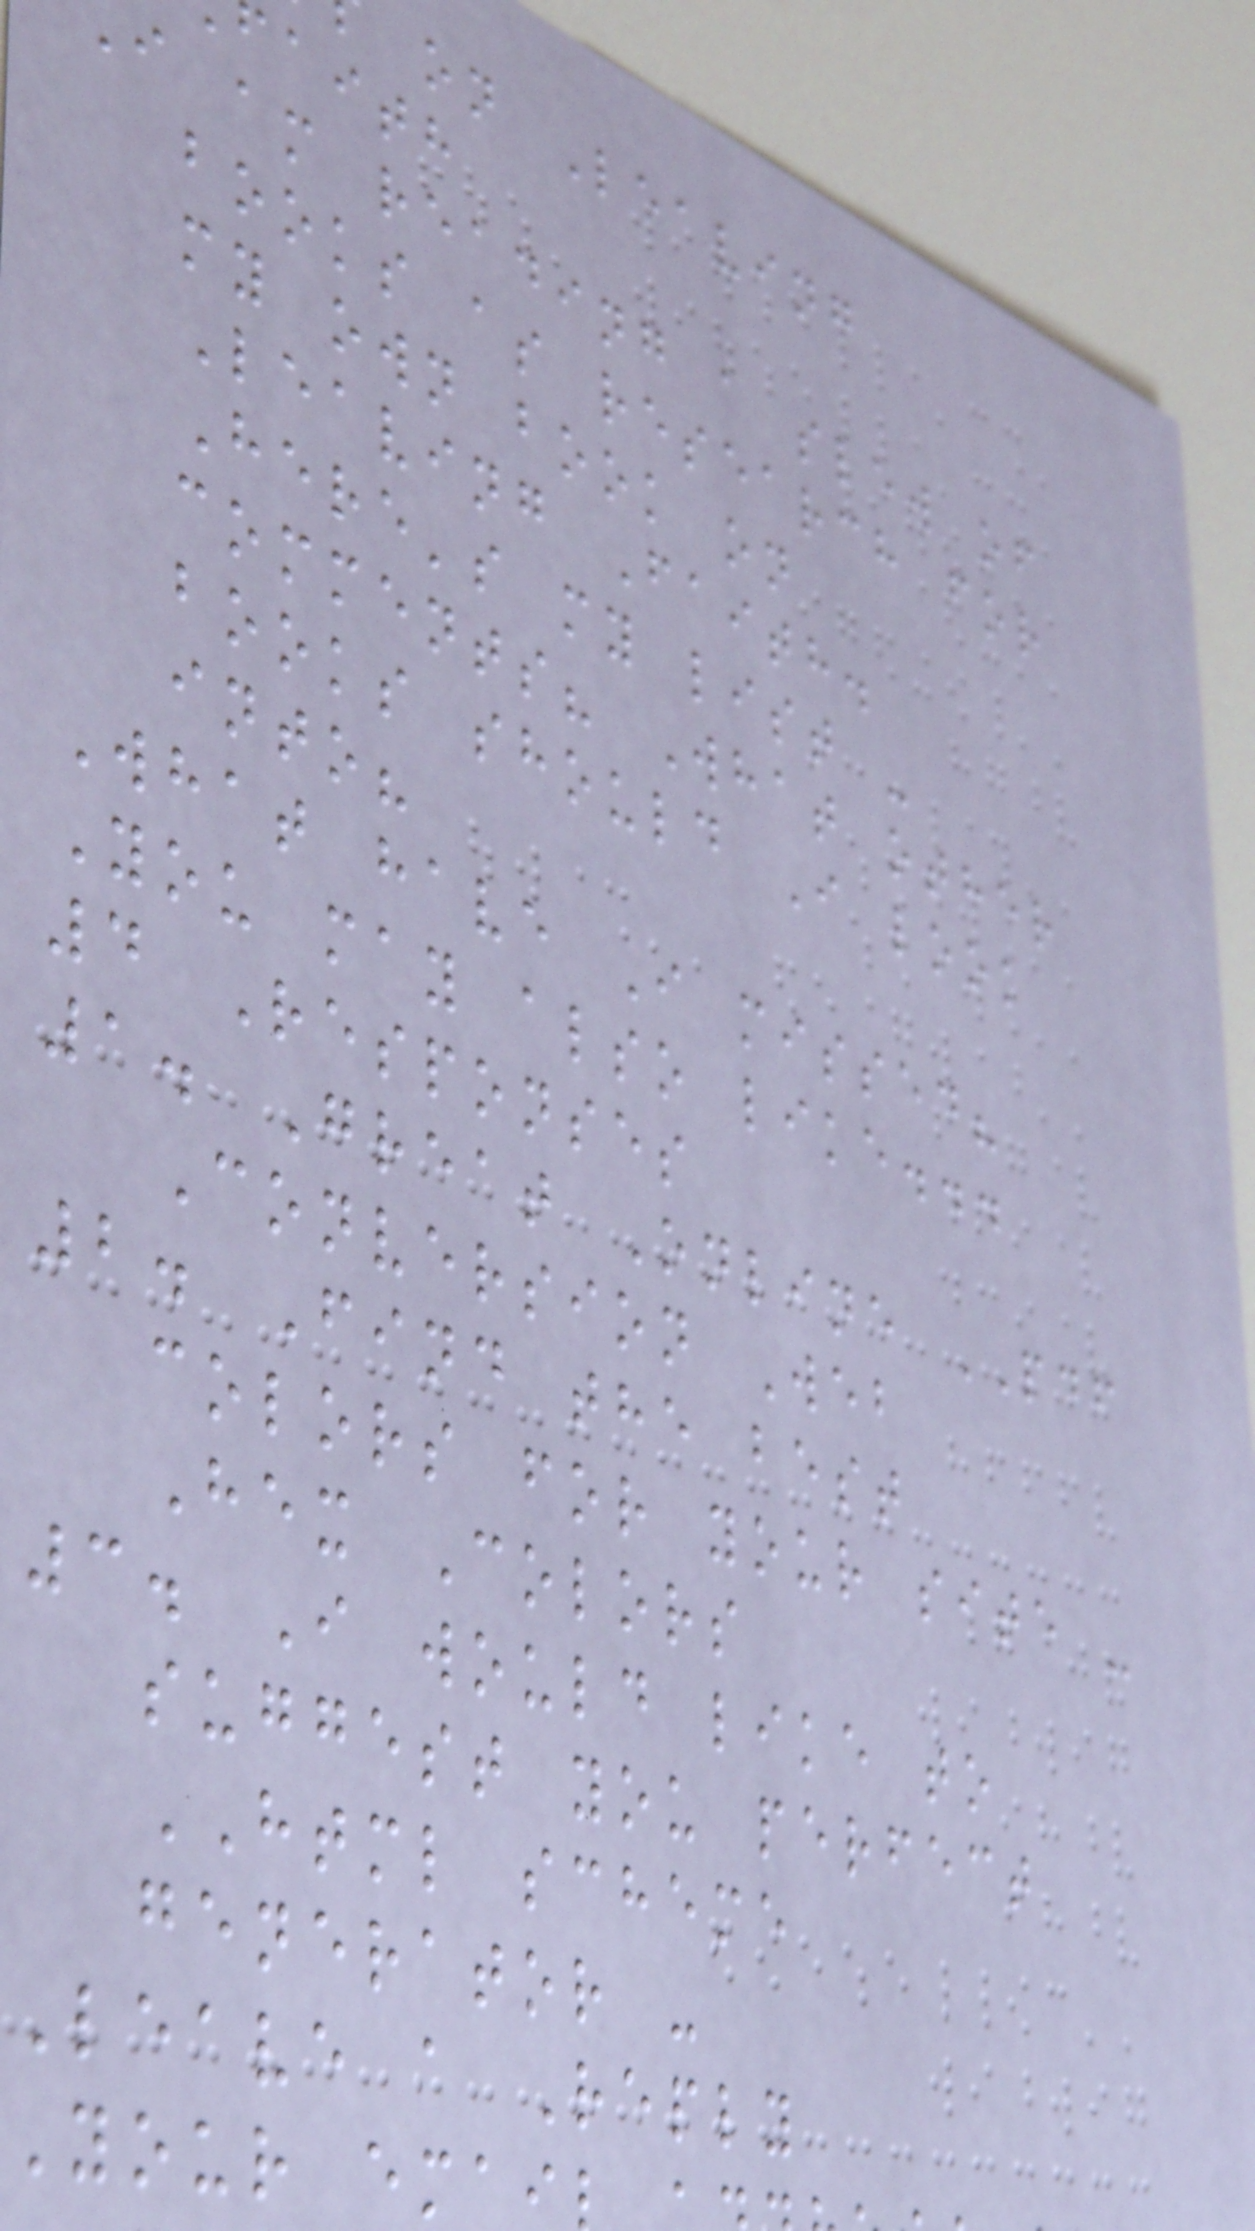on Leaving
aith
i am reading a slew of
books as research for
my own book on
Leaving Faith.
Here's my list -
comments? What other
books should I look
into?
What have I missed?
You may also like...
4 Responses
1. Great Online PDF
Conversion Web
2. Find the best
colors for your site -
Hex Colors
3. I would like to
suggest you perfect
HTML scheme
generator -
Leave a Reply
Your emai
